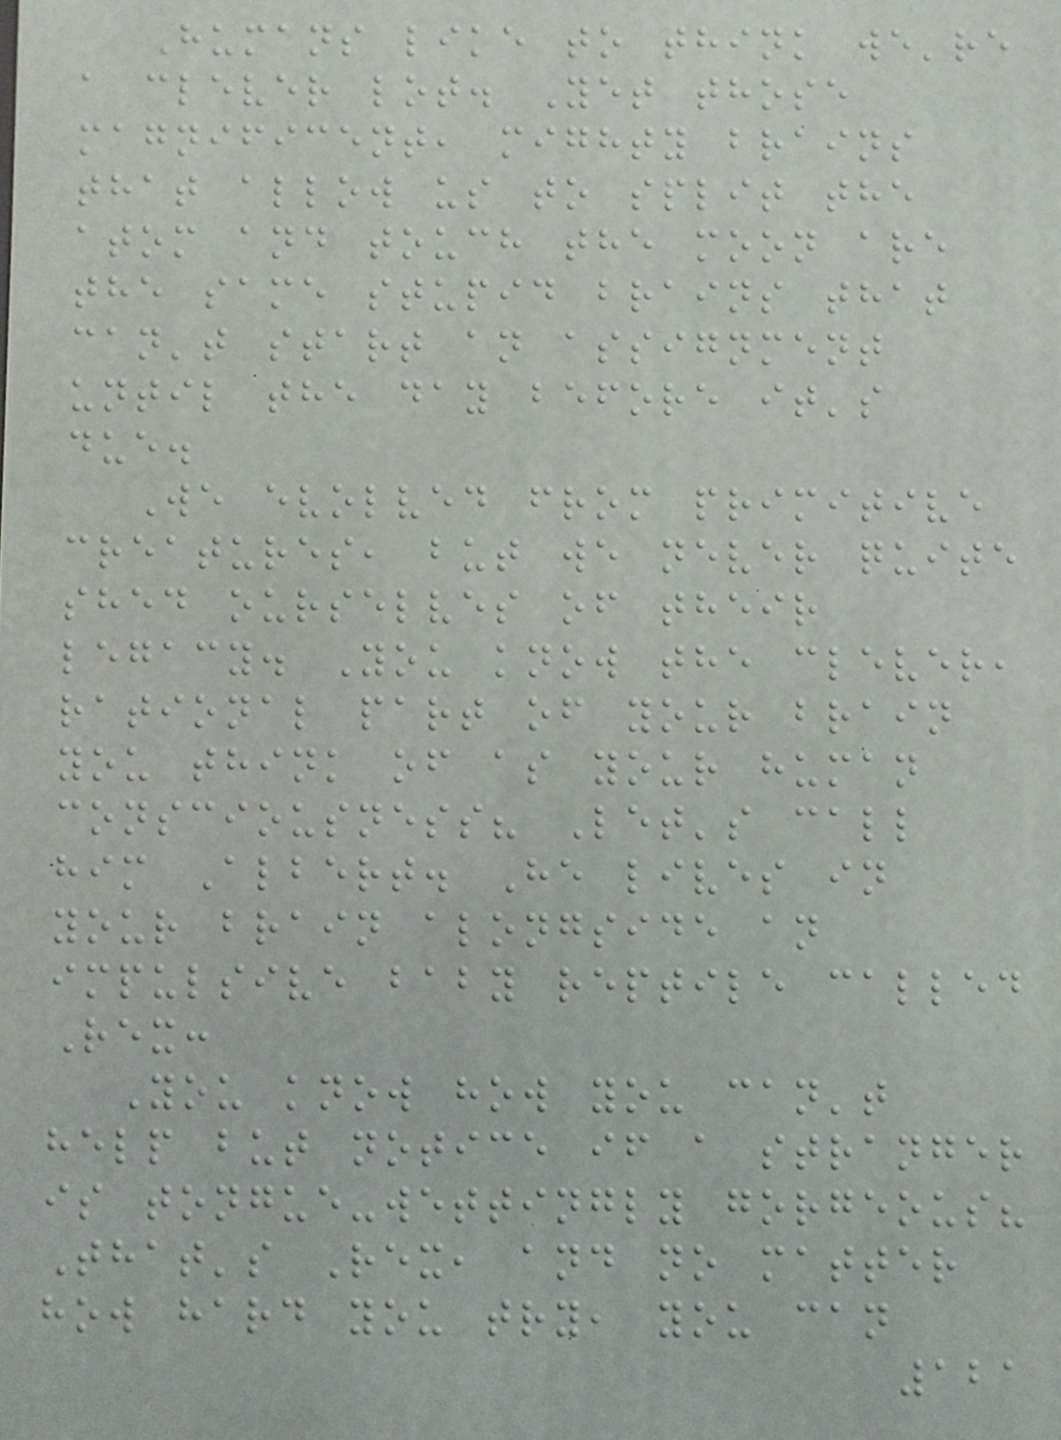Humans like to think we're
a clever lot. Yet those
magnificent, mighty brains
that allow us to split the
atom and touch the moon are
the same stupid brains that
can't start an assignment
until the day before it's
due.
We evolved from primitive
creatures, but we never quite
shed ourselves of their
legacy. You know the clever,
rational part of your brain
you think of as your human
consciousness? Let's call
him Albert. He lives in
your brain alongside an
impulsive baby reptile called
Rex:
You know how you can't
help but notice if a stranger
is tongue-wettingly gorgeous?
That's Rex, and no matter
how hard you try, you can
121
